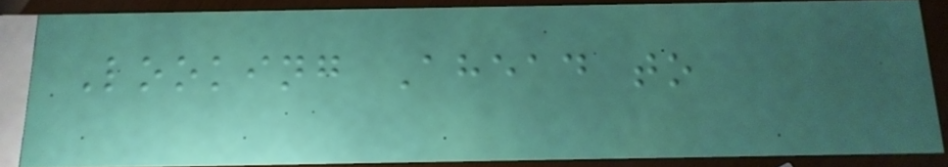Looking Ahead to
